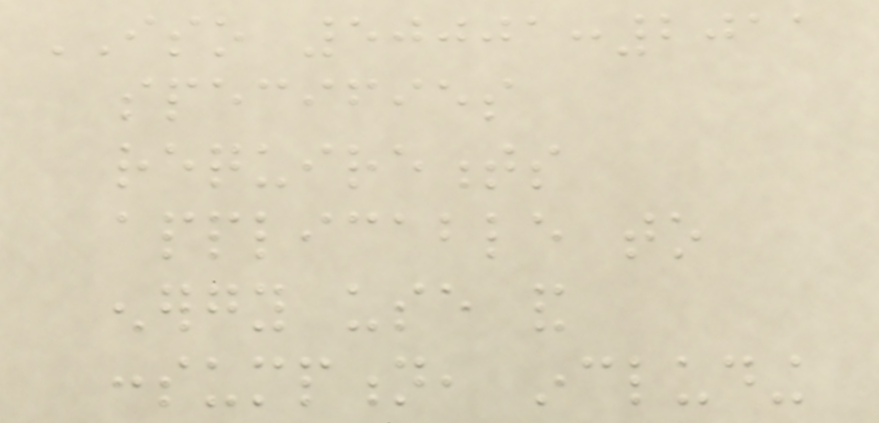ISO 50001:2011
specifies
requirements
applicable to
energy use and
consumption, including
